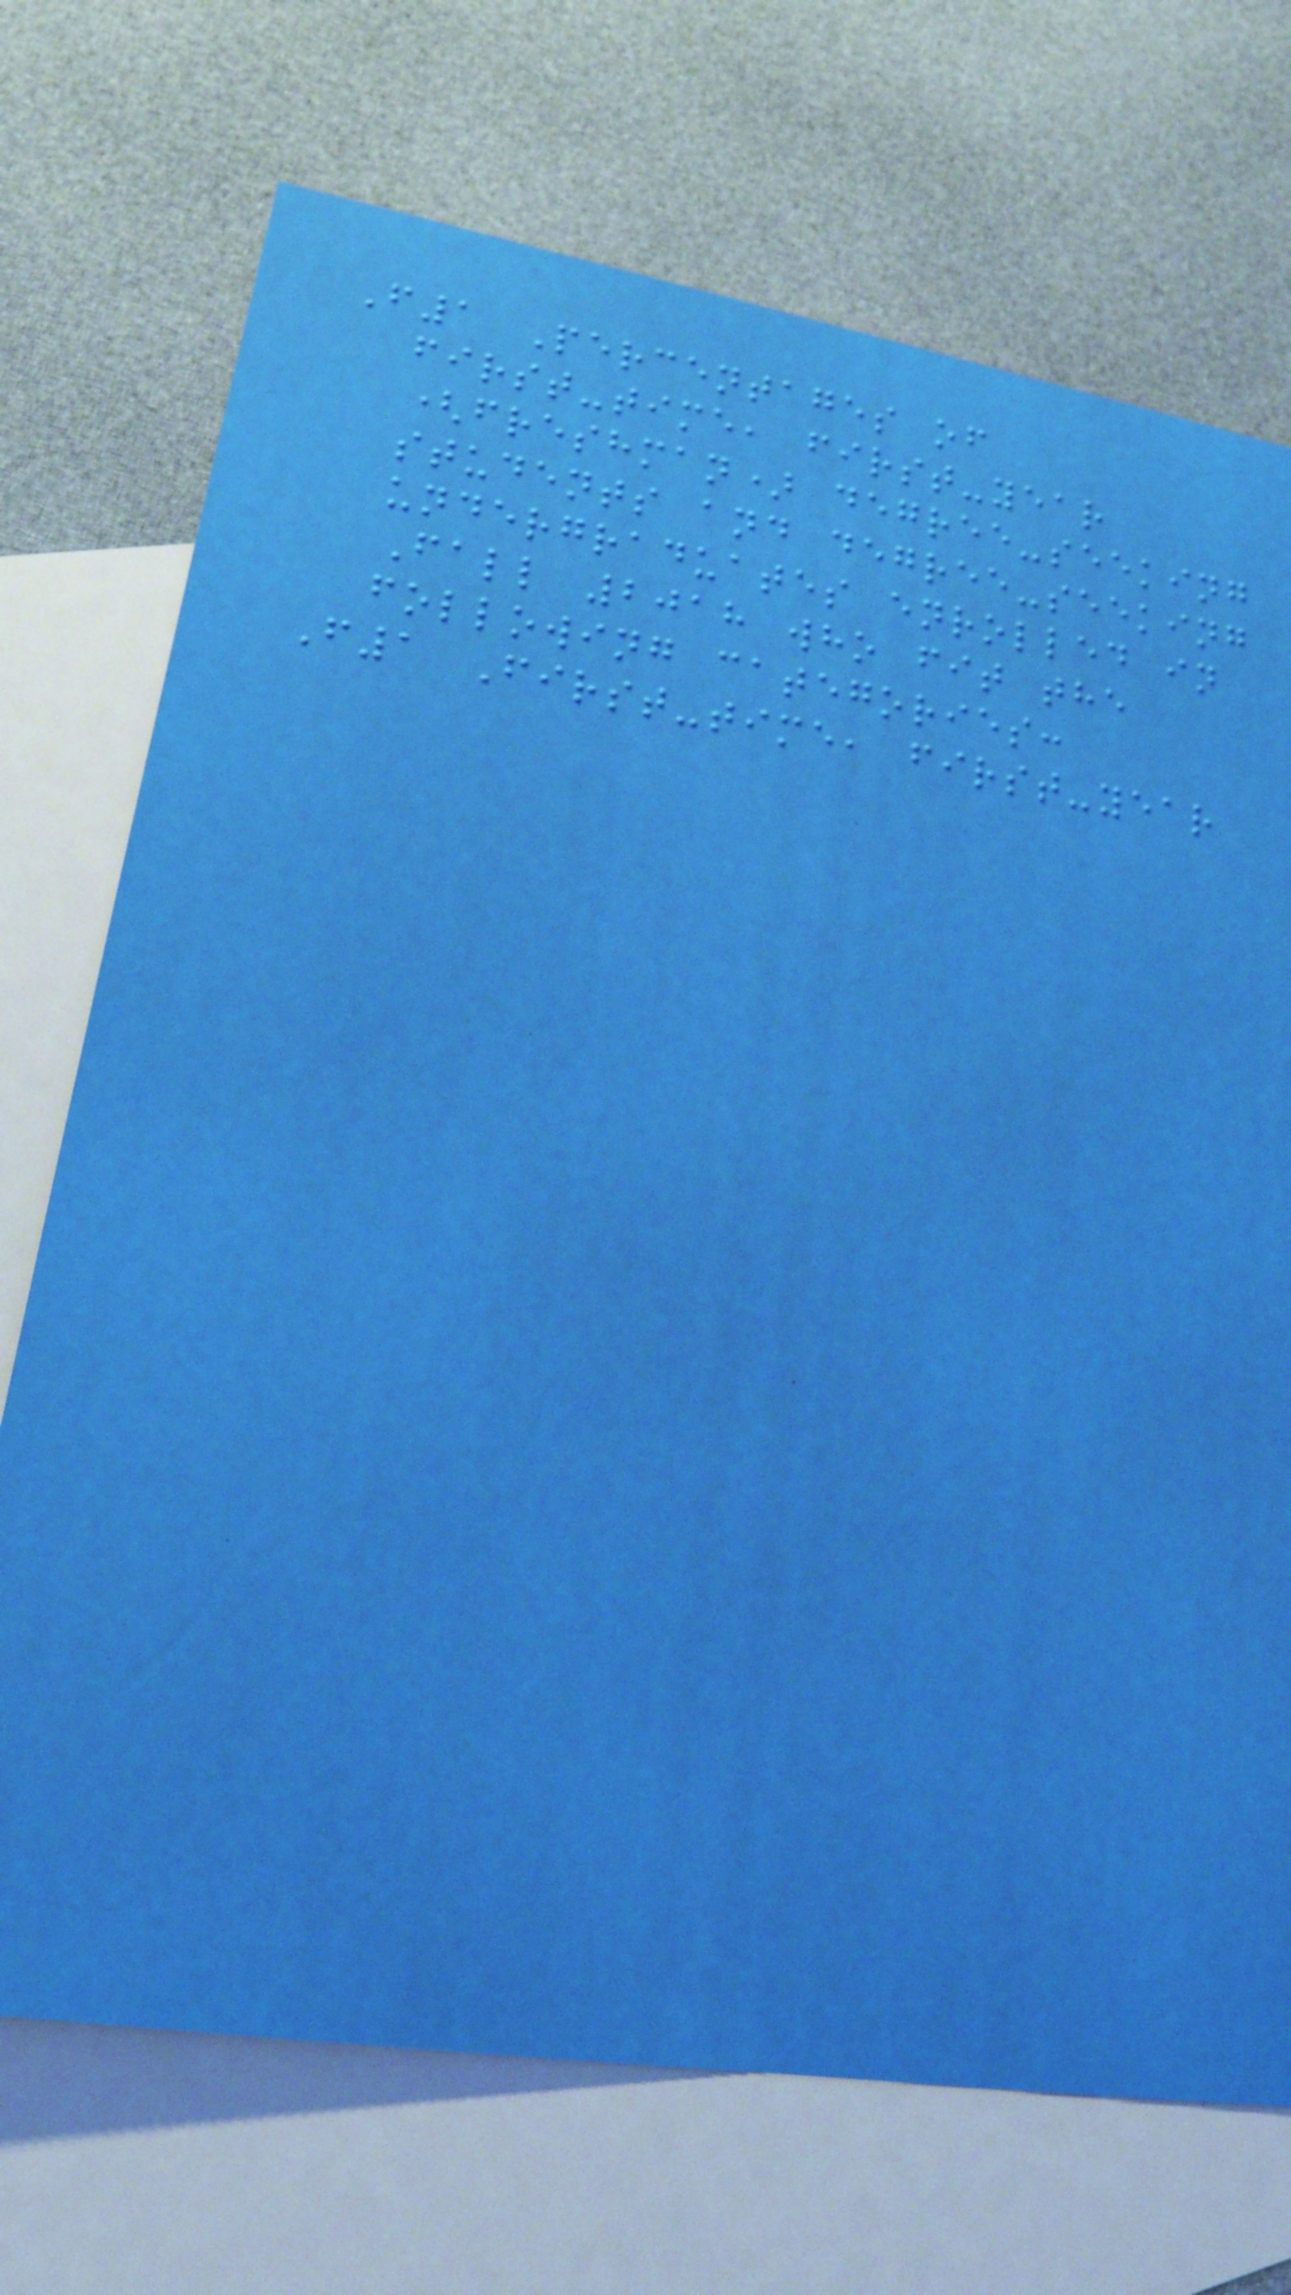F1 Percentages of
first-time, first-year
(freshman) degree-seeking
students and degree-seeking
undergraduates enrolled in
Fall 2018 who fit the
following categories:
F1 First-time, first-year
